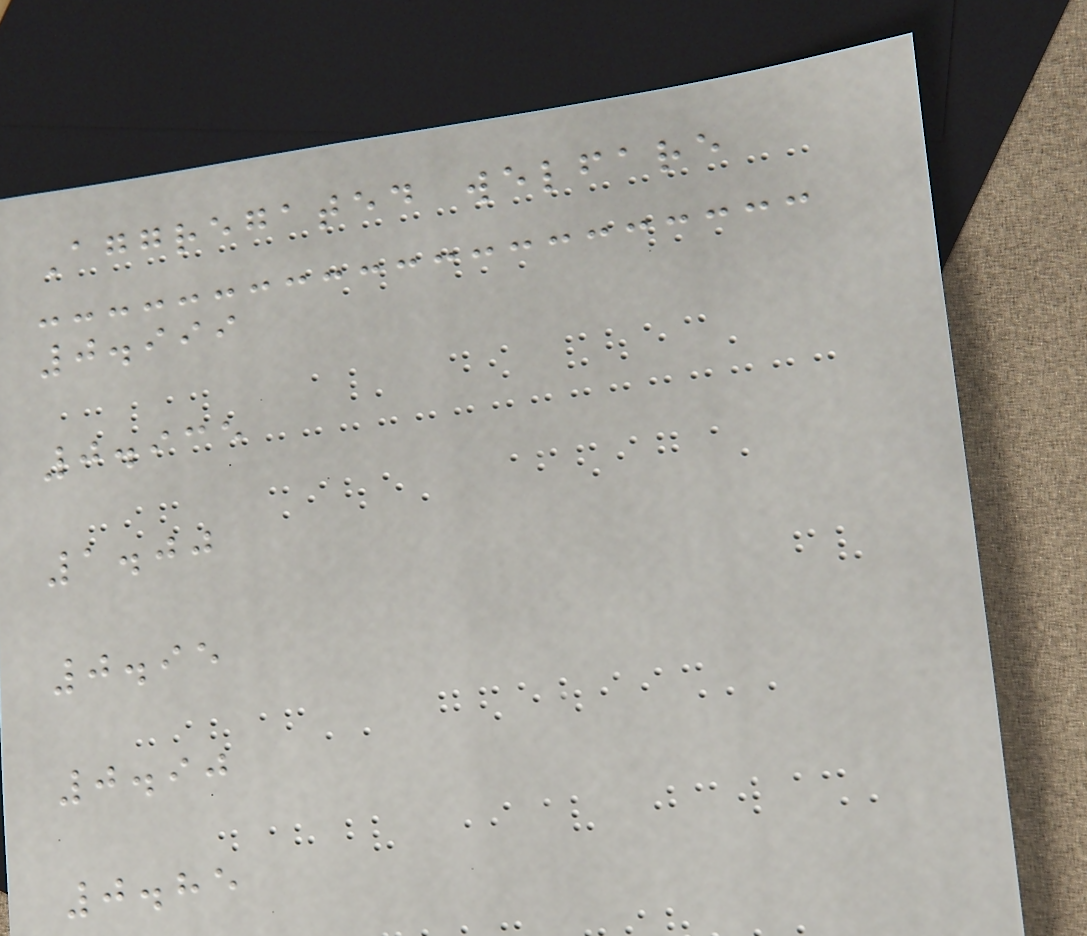Aggregated welfare
0.999
0.935
1.00
0.95
0.90
0.85
